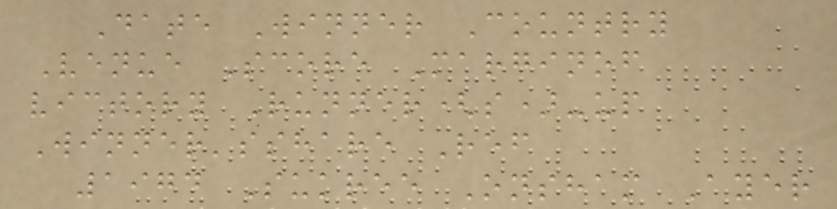Date Winner Country
Venue Score Marginof
victory Runner(s)-up
Winner'sshare Ref
1974 Sukree Onsham Ayer
